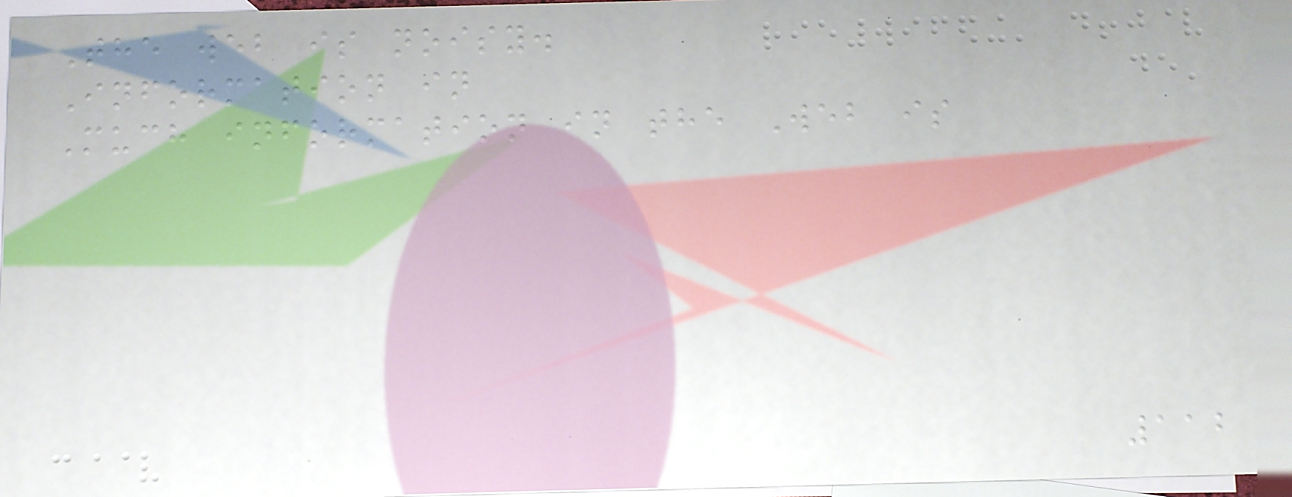The web is noisy.
Information in
Much information in the Web is
112
